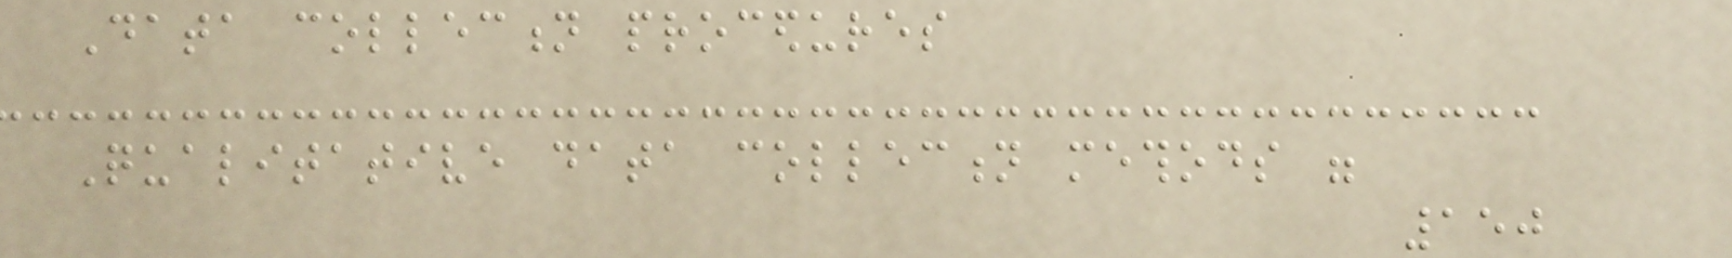Data collection procedures
Qualitative data collection methods were
150
